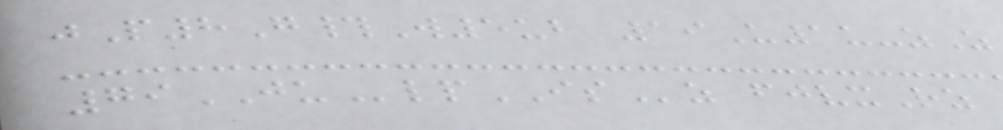jP8G#W5ub 19U1u-zZ
79JUlpISz fjvxRz
